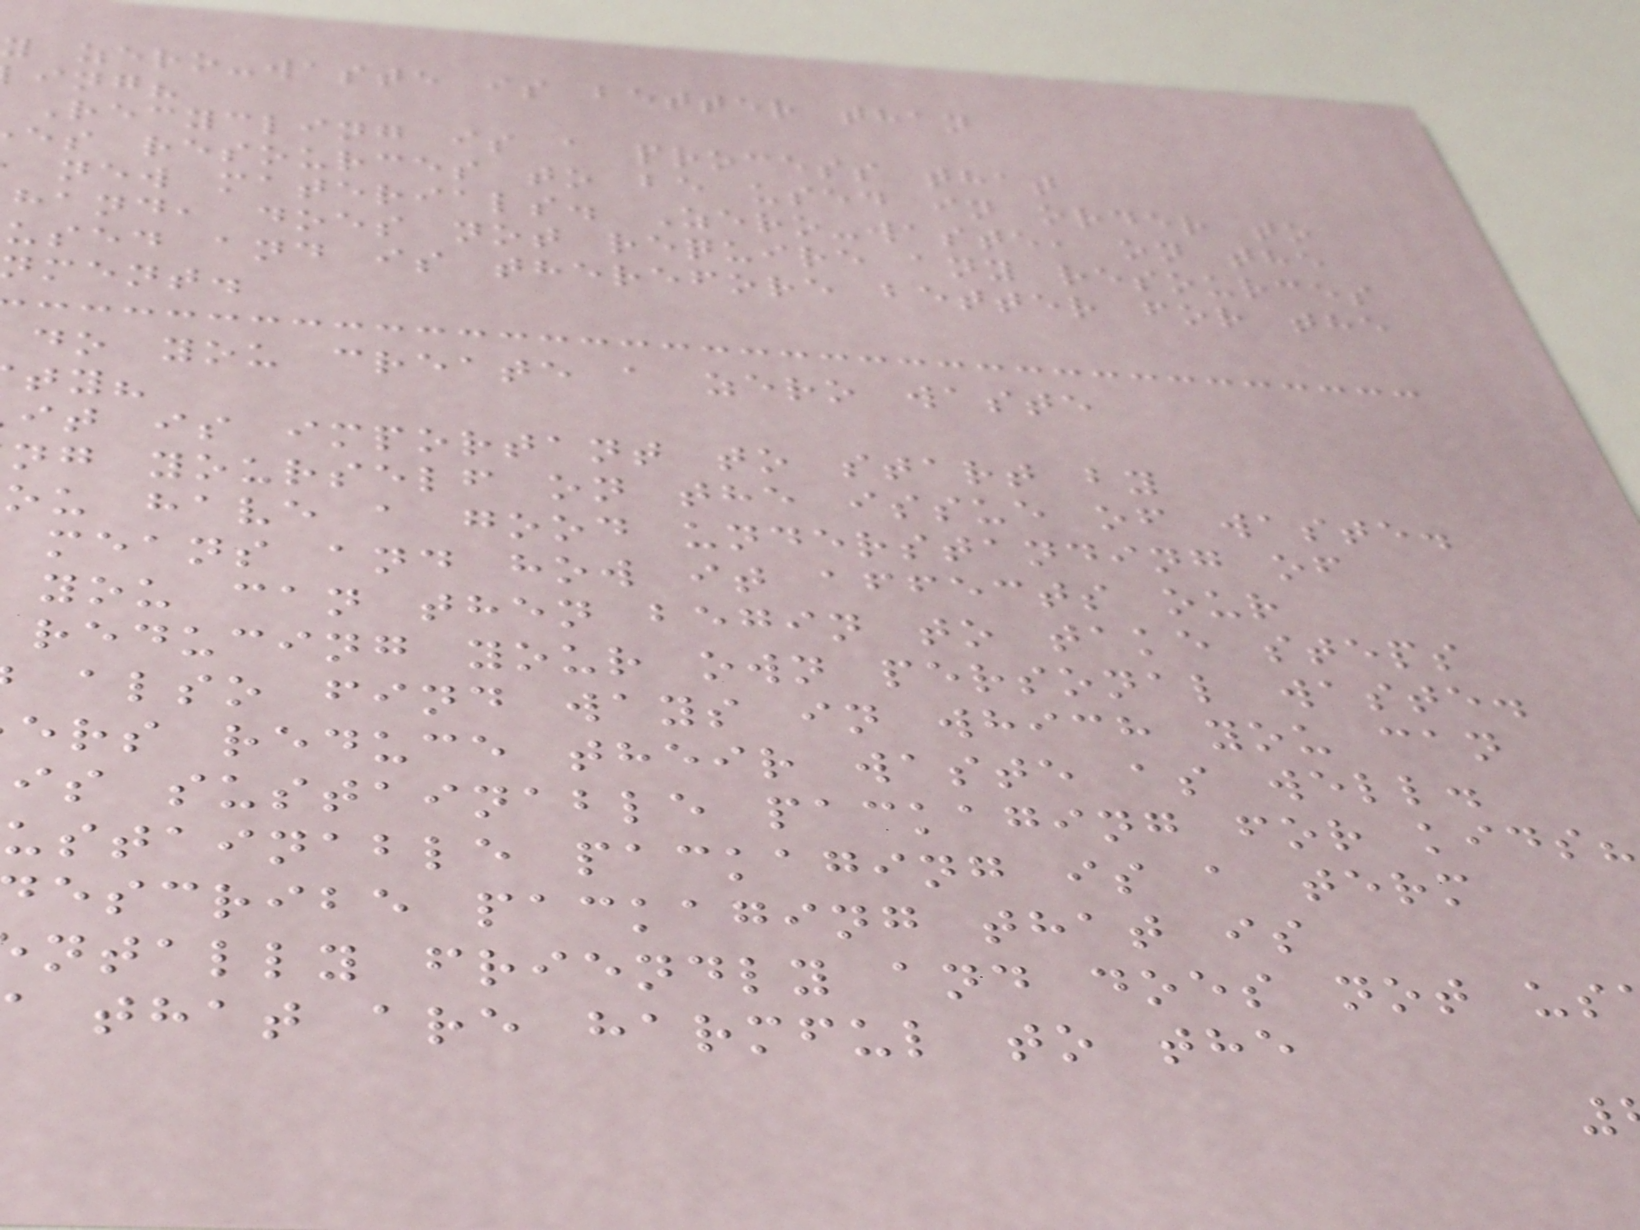y zero-waste is better than
ing?
Recycling is a process that
es resources to be used in order to
new materials. Zero-waste, on the
hand, does not require any resources
used and is therefore better for the
nment.
do you create a zero waste
it is important to start by
ng yourself on the issue of waste.
ou have a good understanding of
means and how it affects our
you can then begin to take steps
reducing your own personal waste.
also find ways in which you can
ers reduce their waste as well.
is sustainable packaging for kids?
ustainable packaging is a term
escribe packaging that is
ntally friendly and does not us
that are harmful to the
